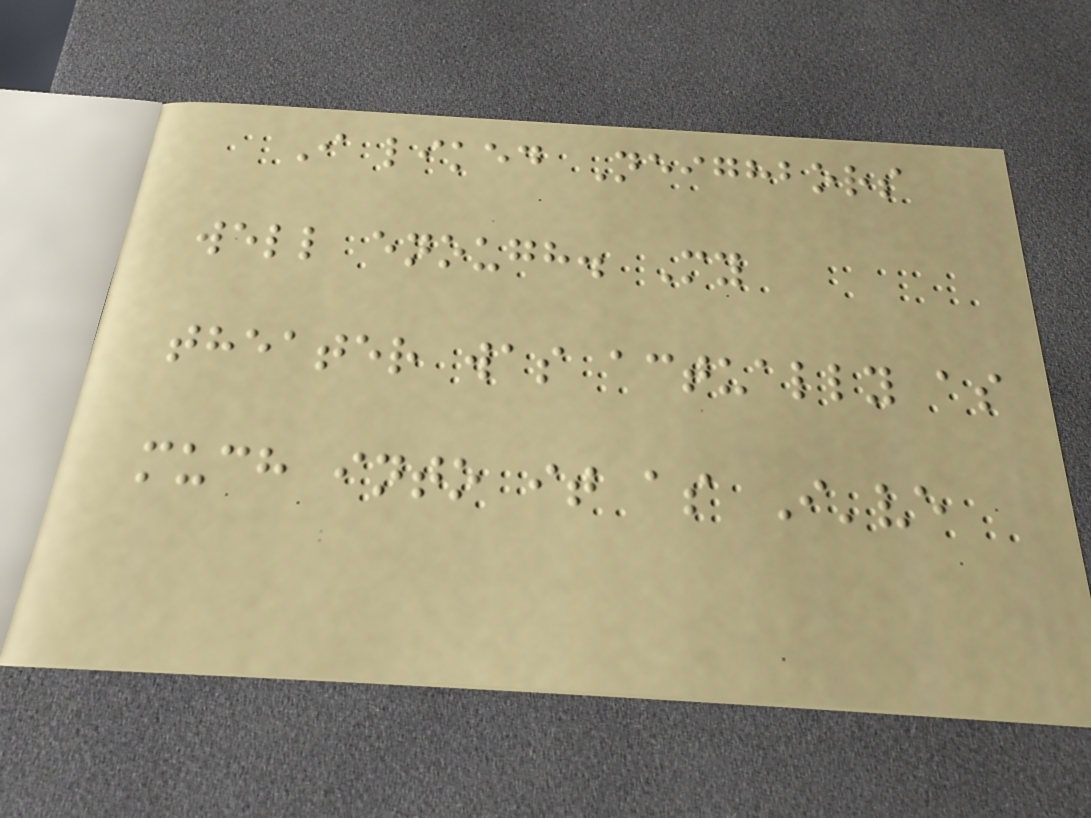I liked Neighbors
well enough. My
theater was actually as
much into it as I've
